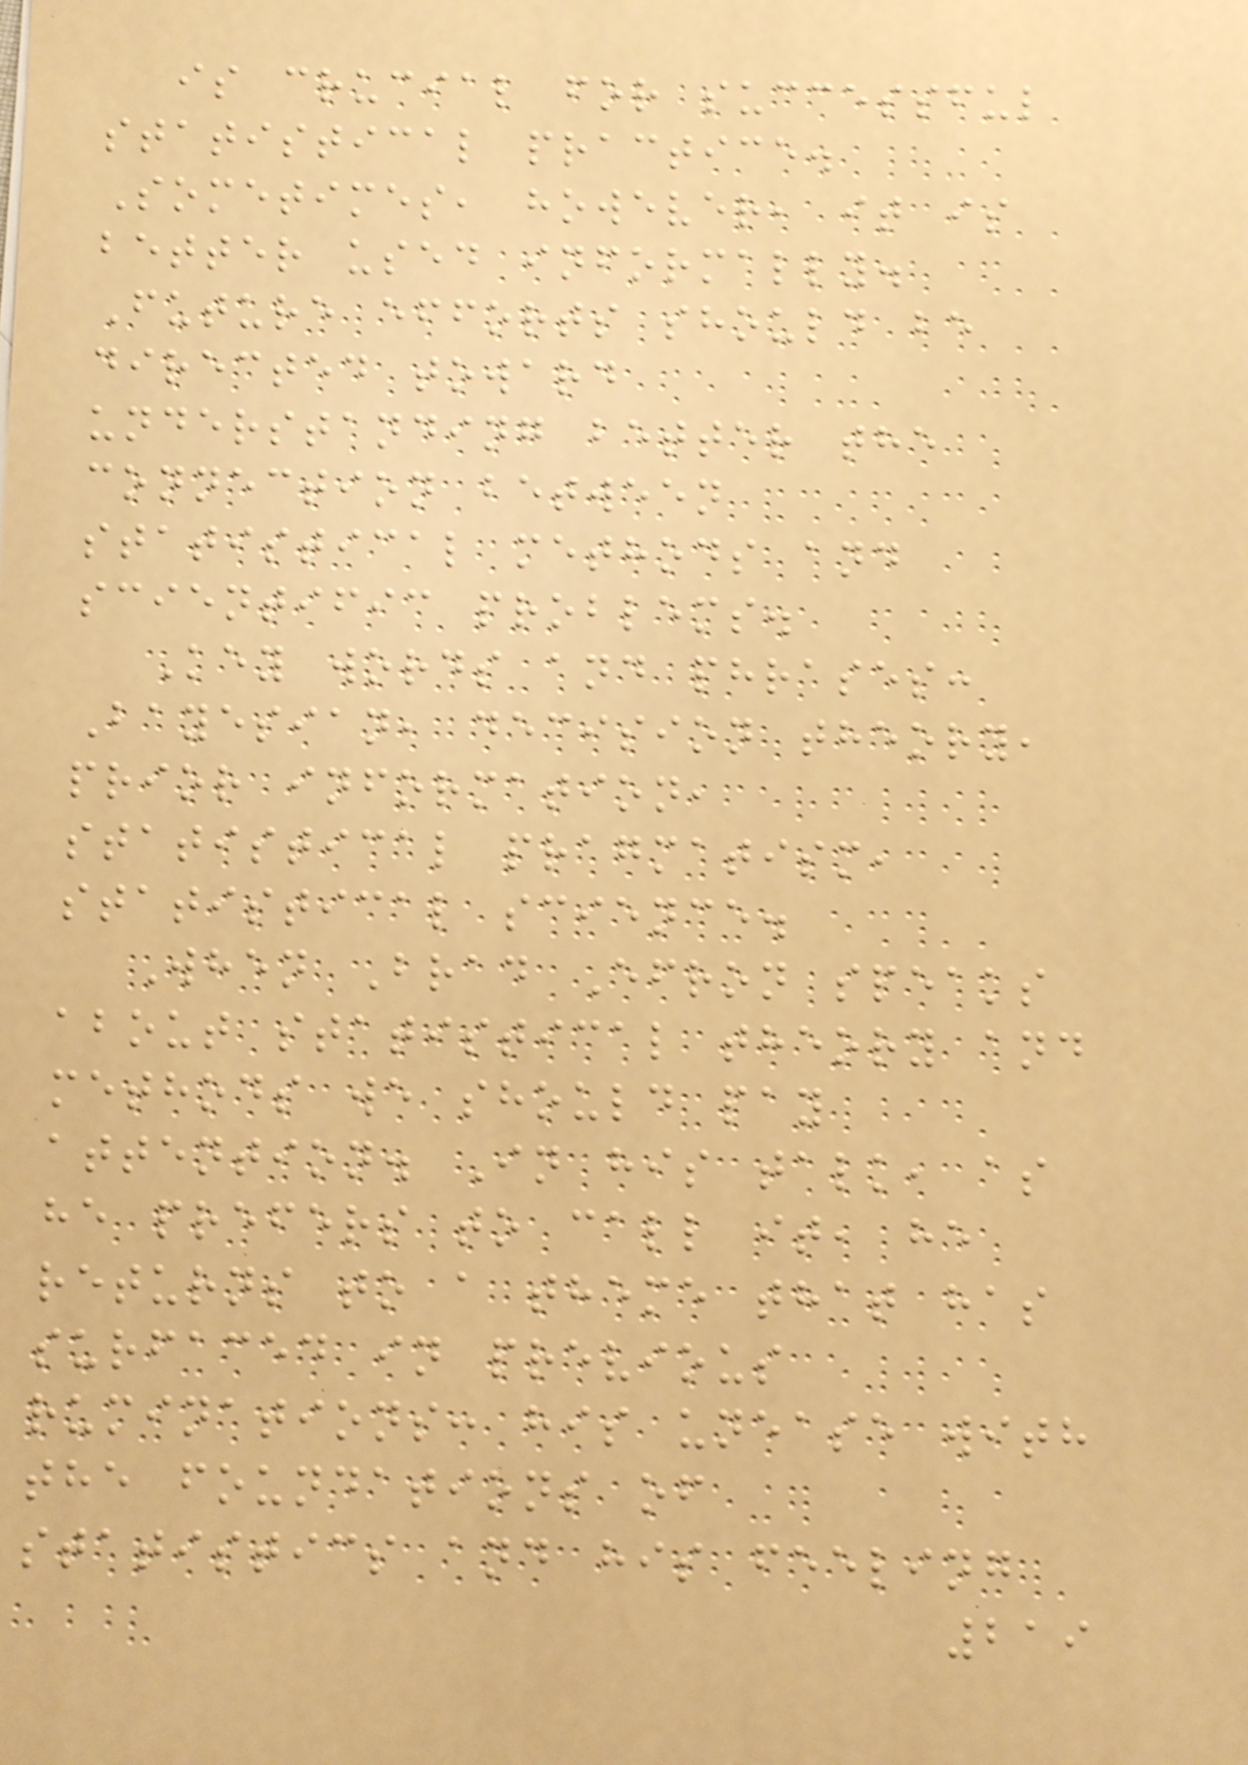is crucial for successful
statistical practice.
Sometimes, however, it is
better used informally.
Future efforts should be
directed toward
understanding better the
connection between
statistical methods and
scientific problems.
Key words and phrases:
Bayesian, decision theory,
prior information,
statistical pragmatism,
statistical science.
When Brad Efron speaks
about statistical theory and
methods we should pay
attention. In his talk, as
he prefers to call it, he
returns to a theme that has
surfaced in previous
ruminations: his unease with
the foundations of
statistics and his feeling
219
